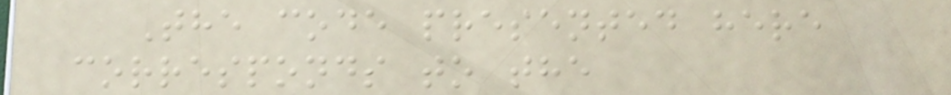The code presented here
corresponds to the
